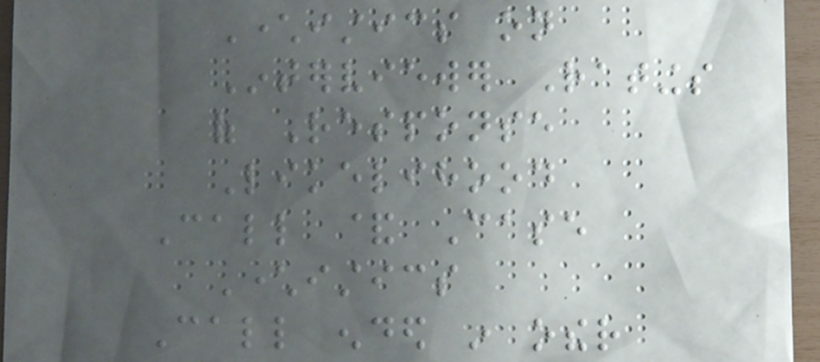Characteristics on
Interviewer Ratings
of Response
Likelihood
Call & Case
Characteristics
Call ended in other
